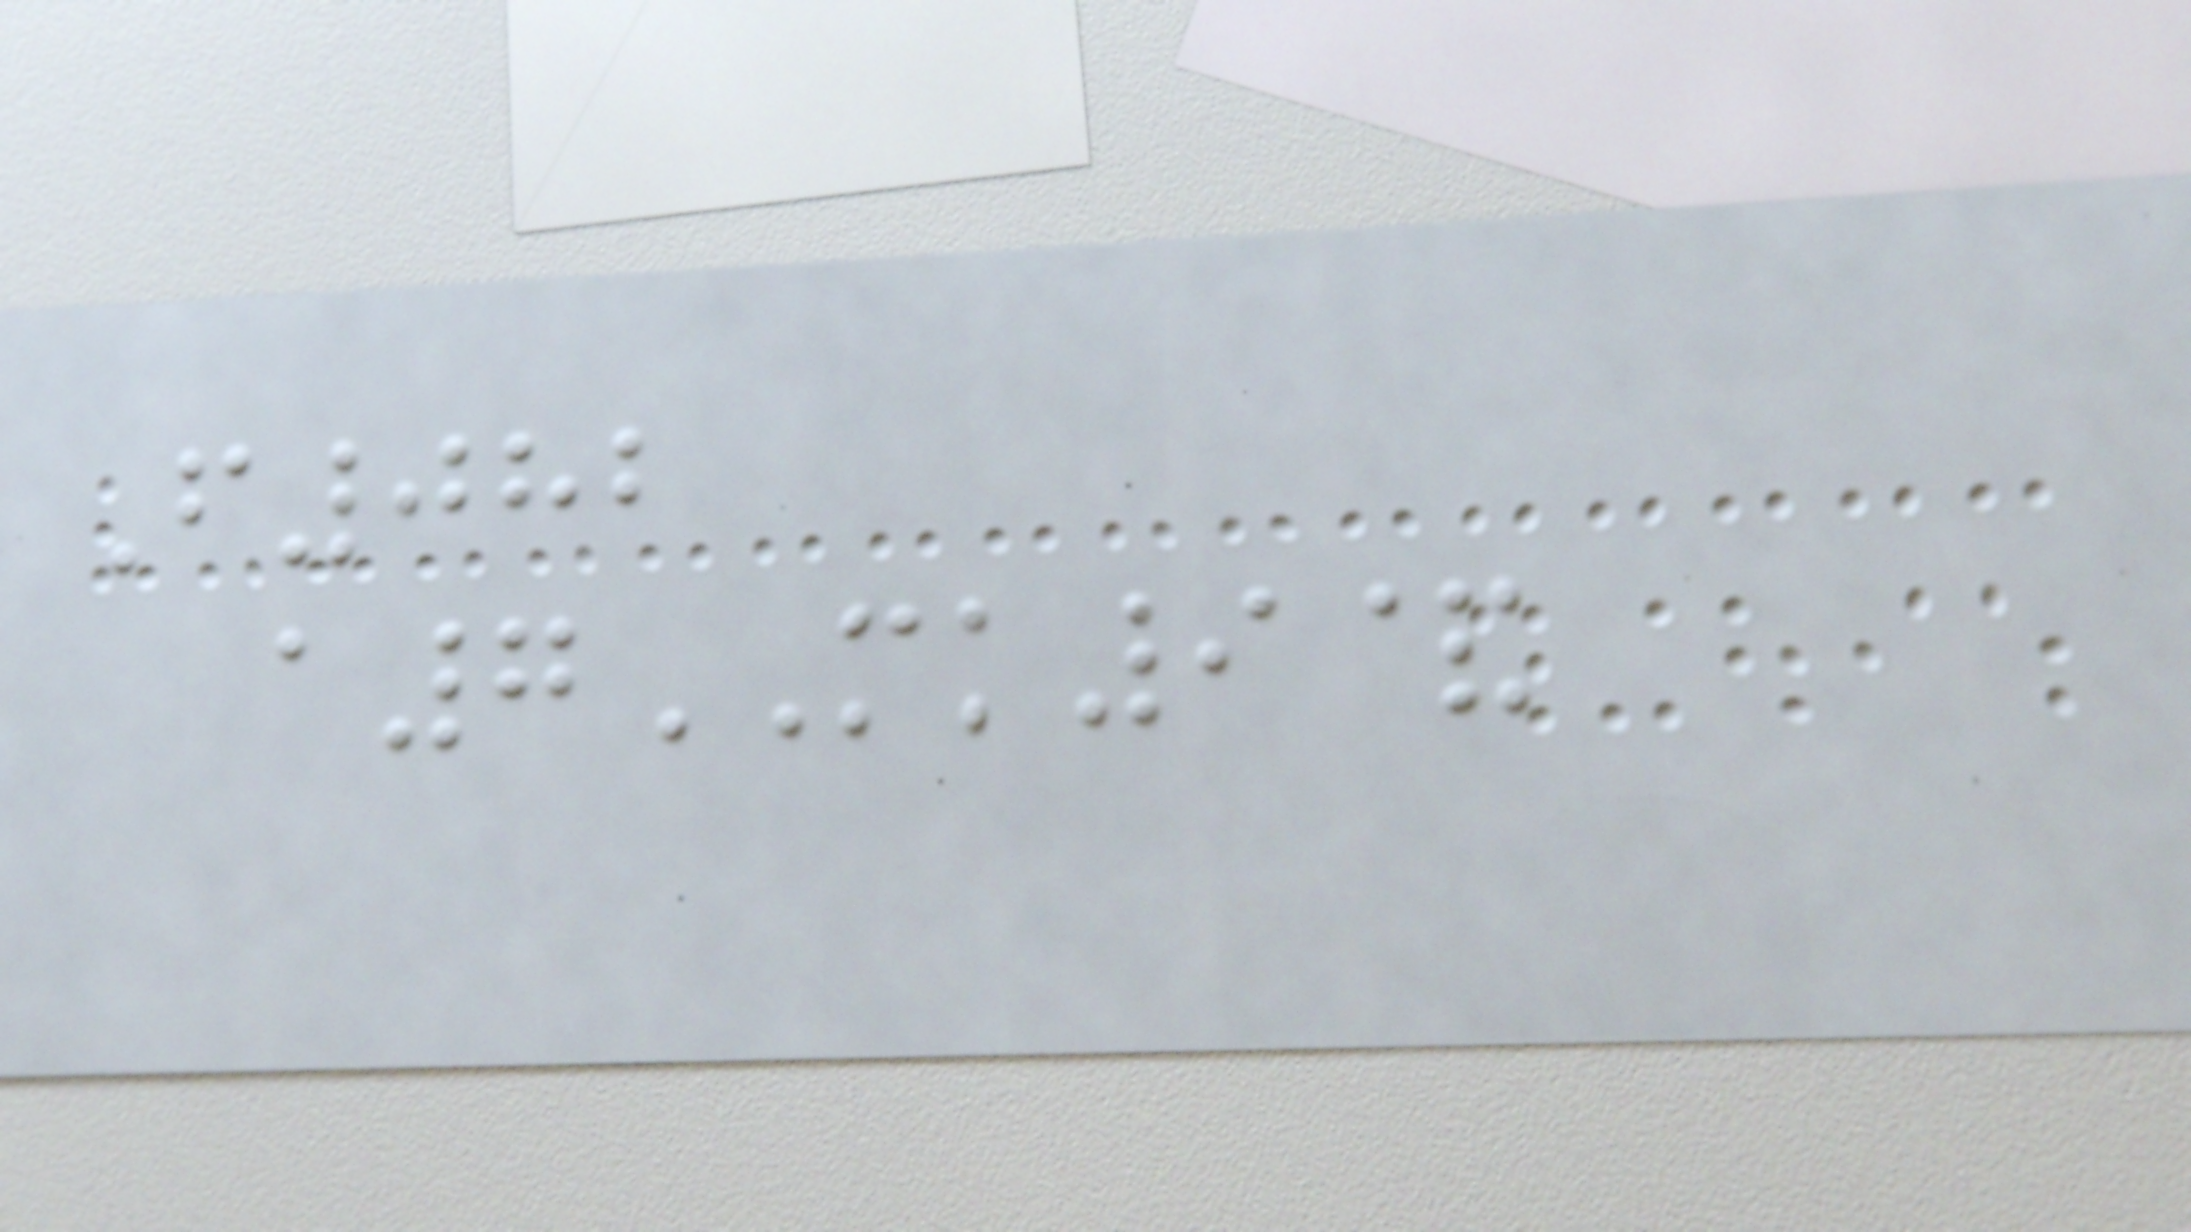F082
a7MK9&
